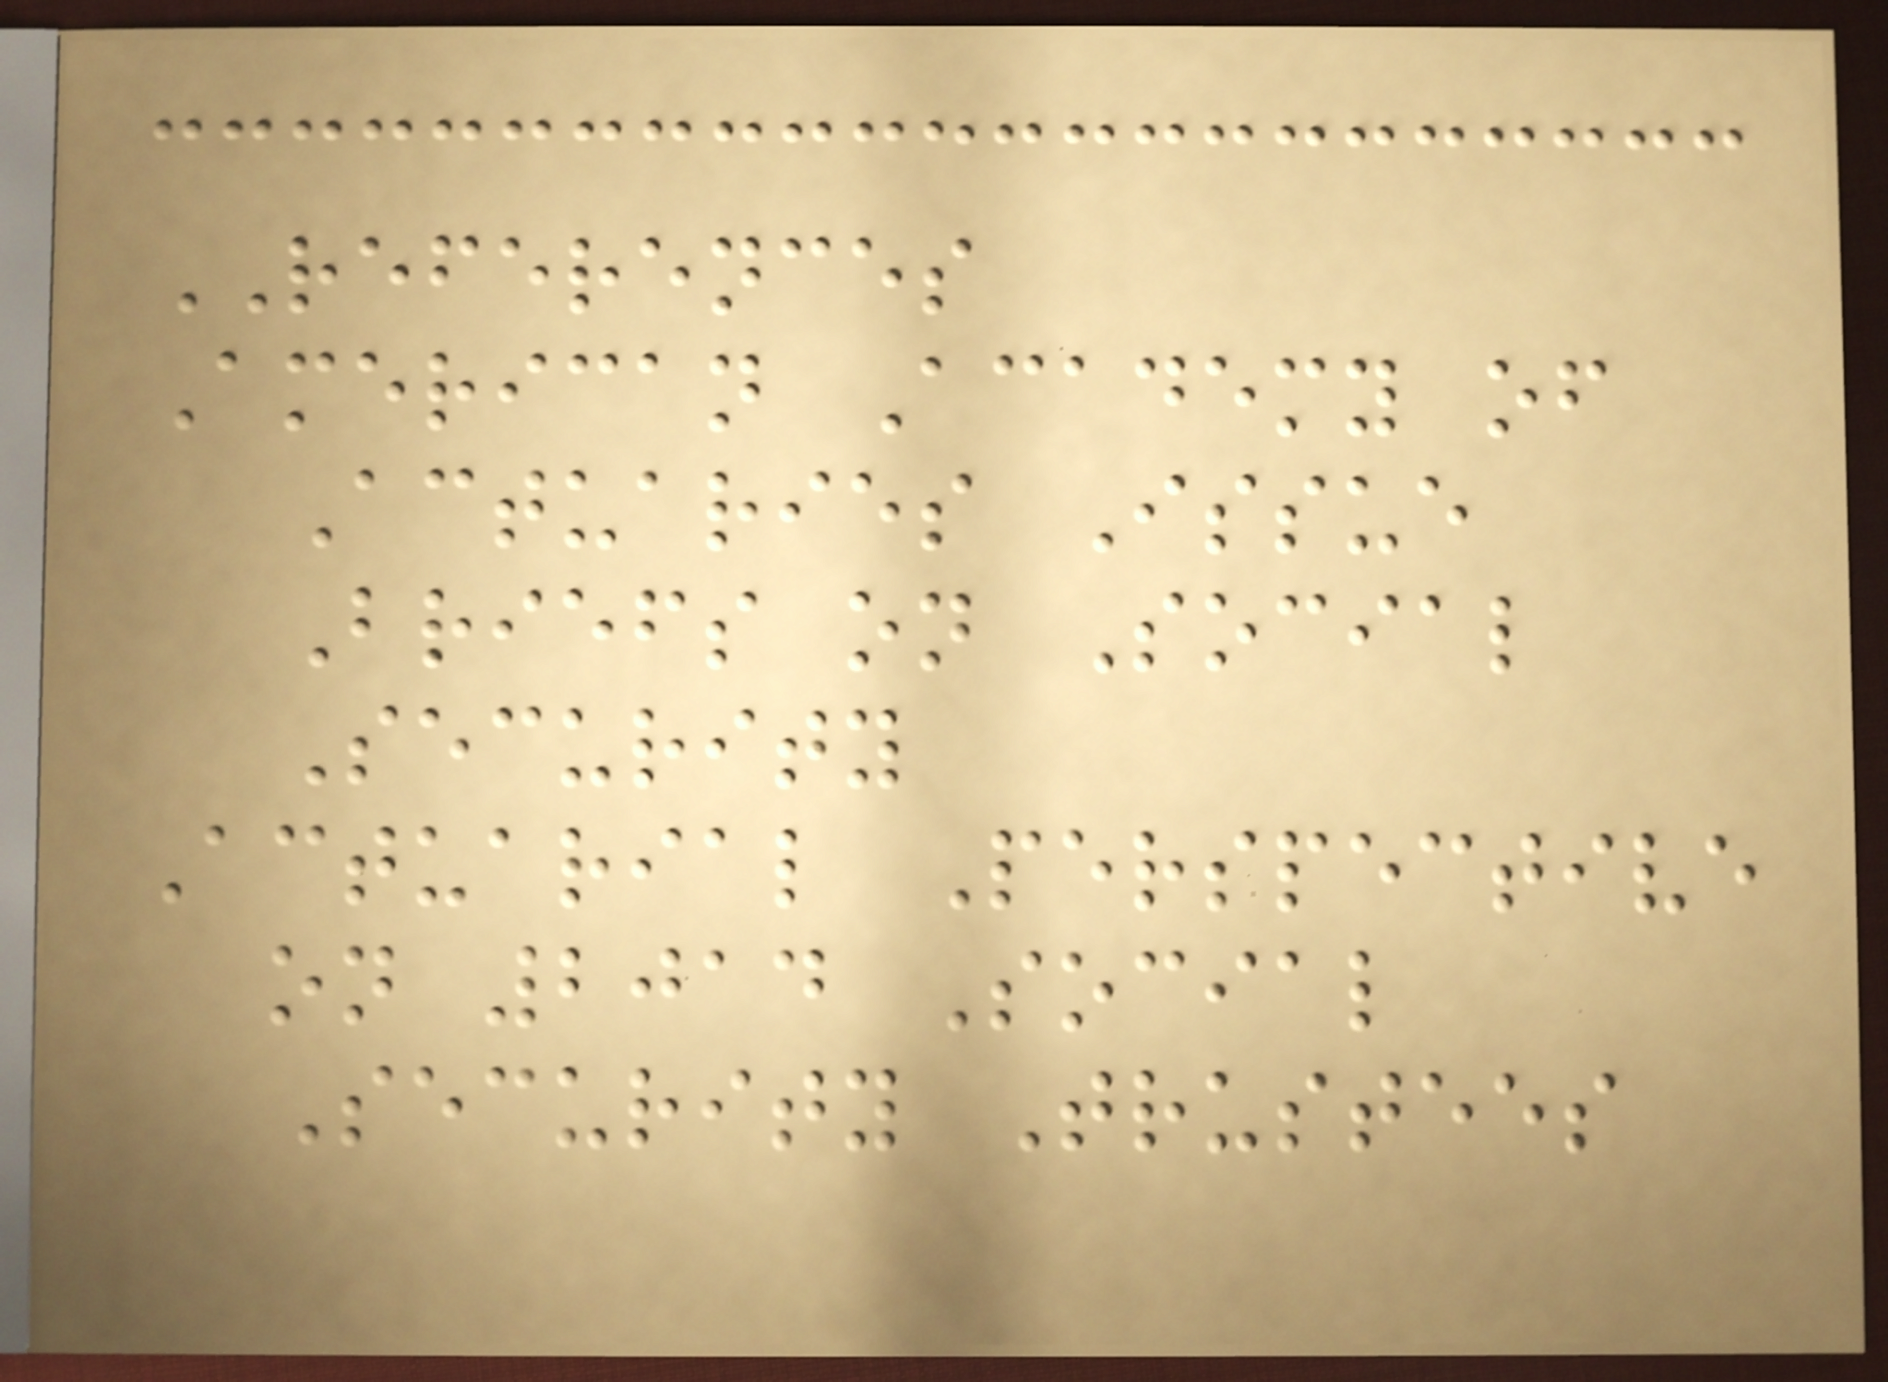REFERENCES
American Academy of
Actuaries Issue
Briefs on Social
Security
Actuarial Perspective
on 2014 Social
Security Trustees
